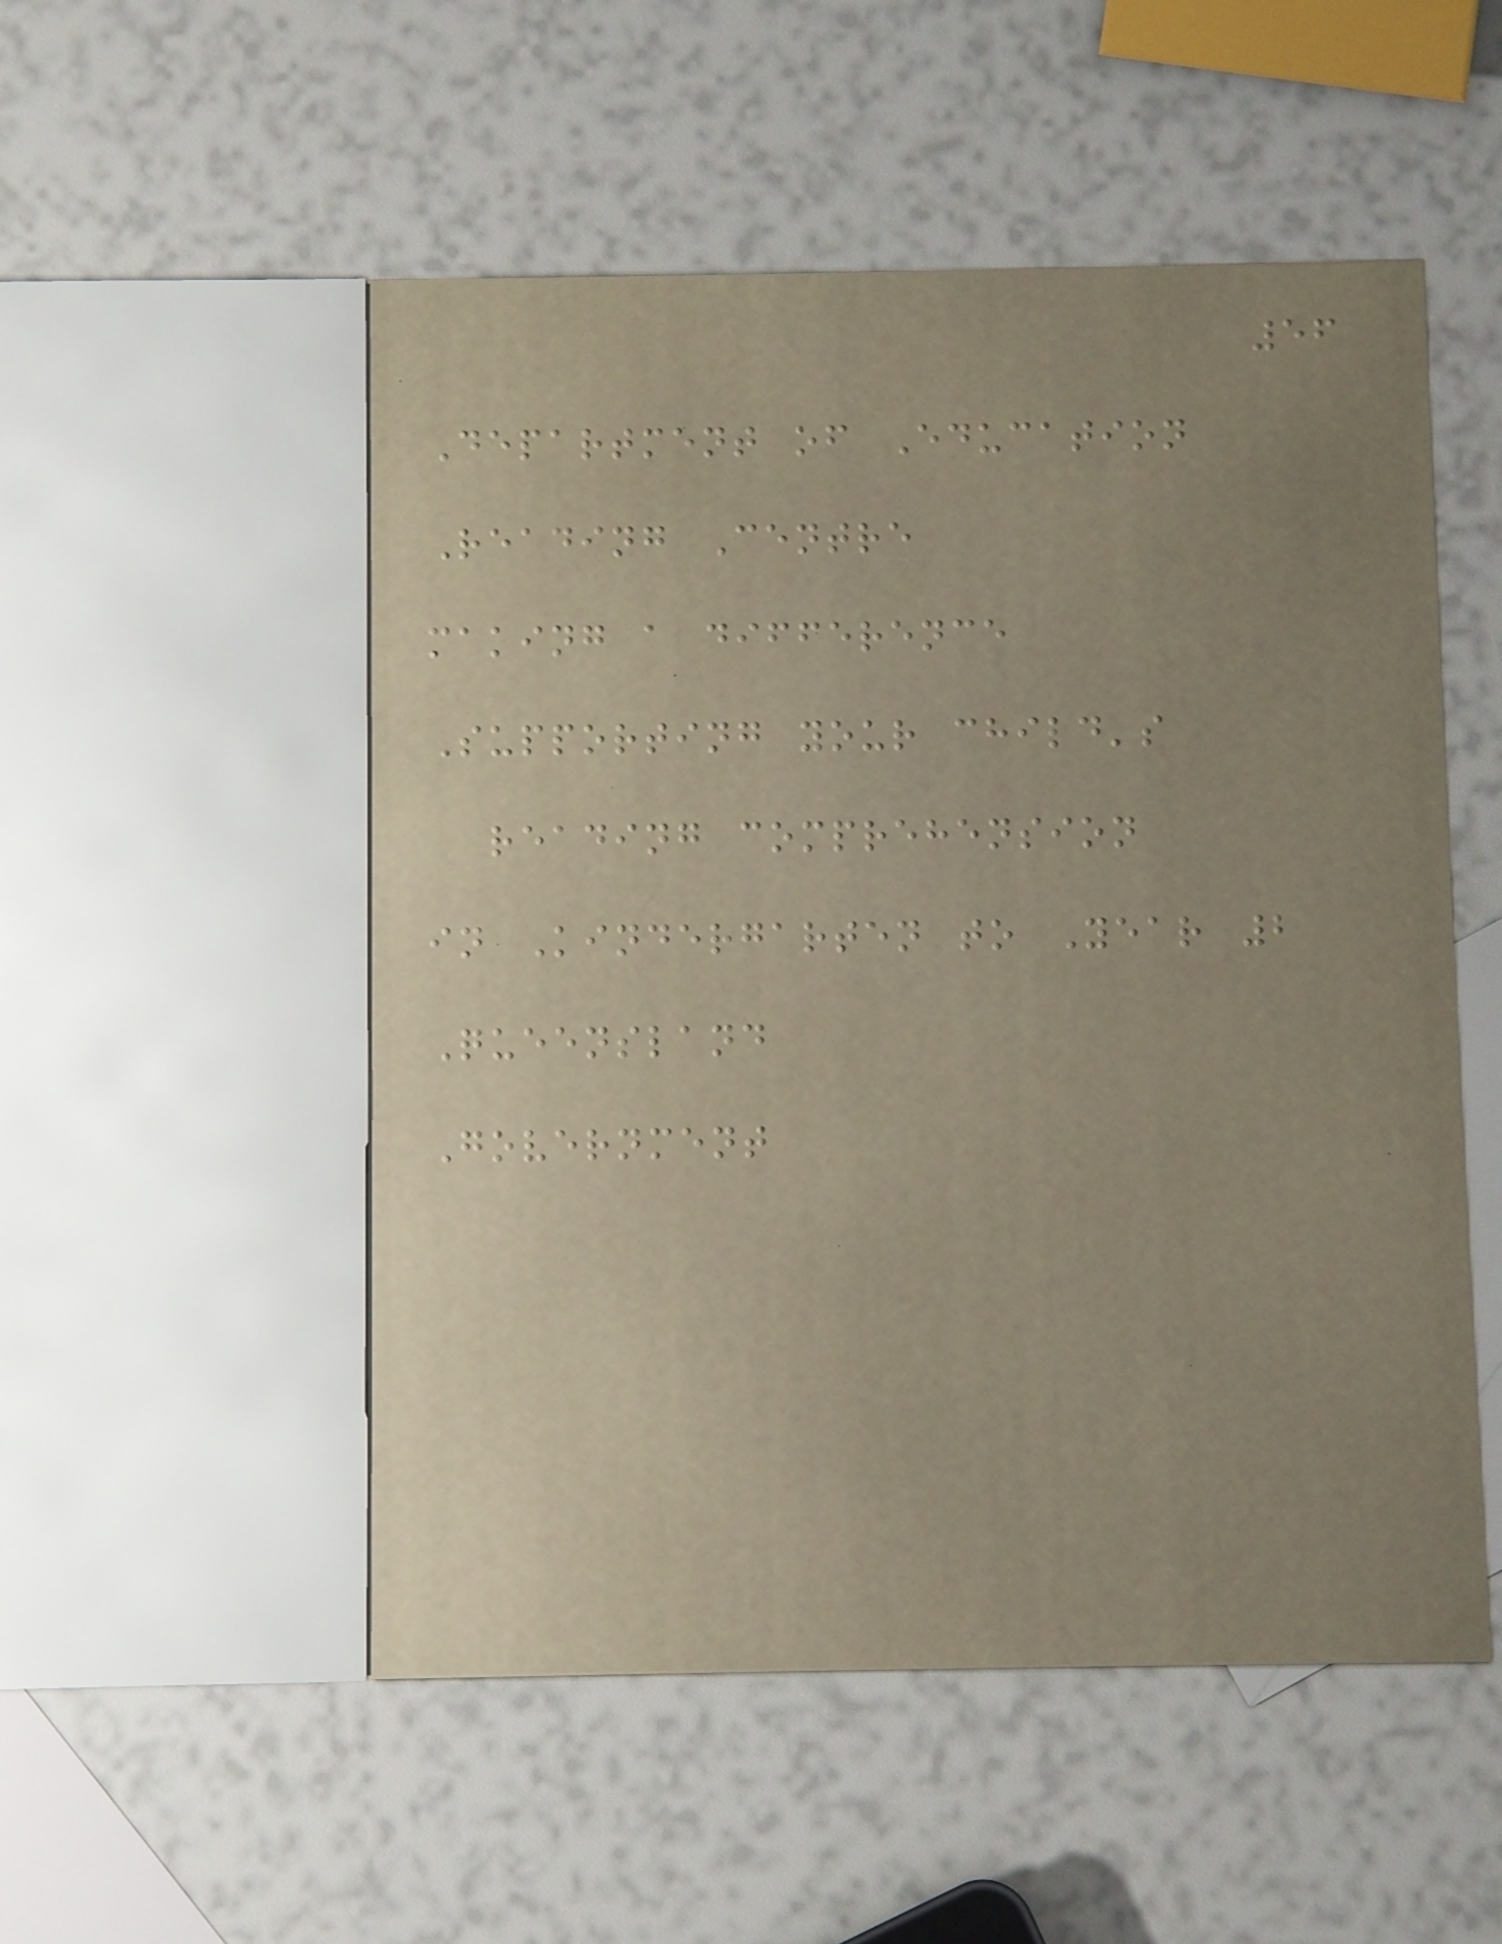56
Department of Education
Reading Centre
making a difference
Supporting your child's
reading comprehension
in Kindergarten to Year 2
Queensland
Government
